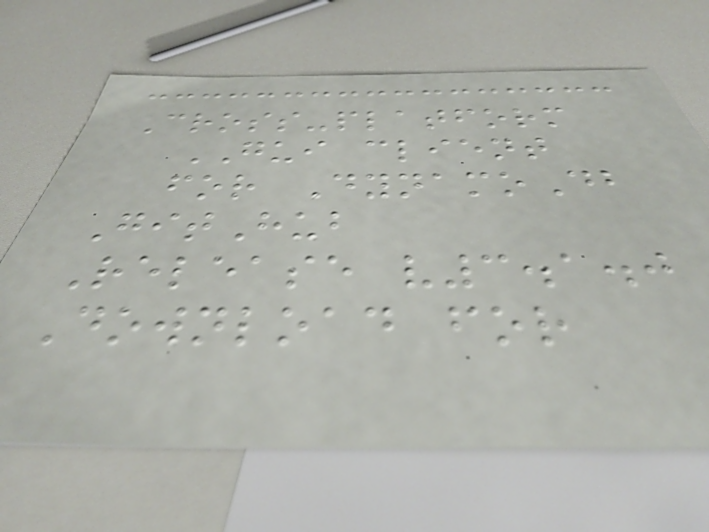Cross-platform
GUI client
for DynamoDb
GitHub
Release v3.1.0
Download for
